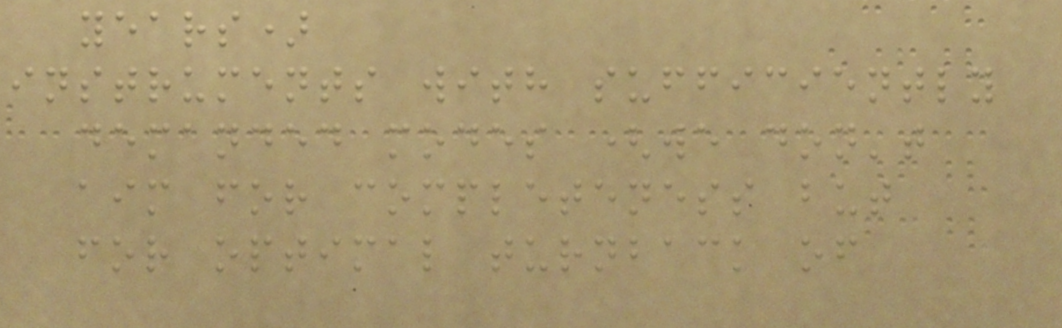years)
instruments with sufficiently
demanded modes (we don't
aim for completeness but
for optimal turnback of
